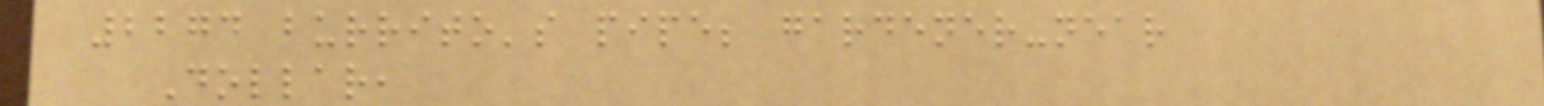2274 burrito's pipe; gardener-near
Dollar,
